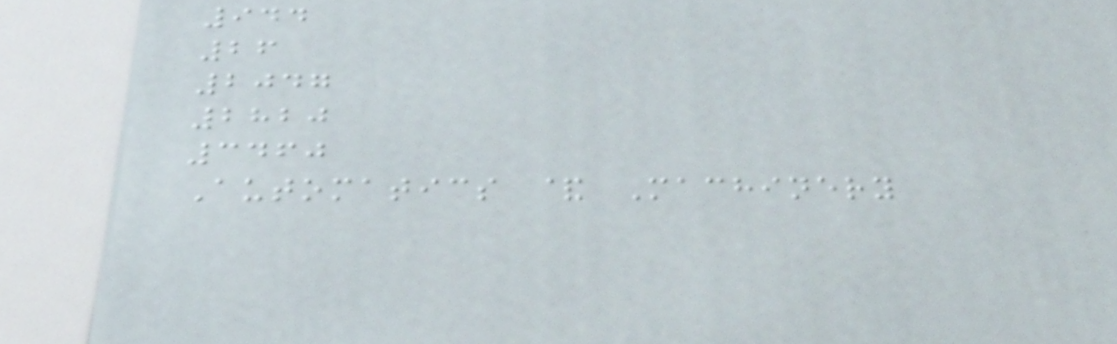944
26
2047
2820
3460
Automatics & Machinery
